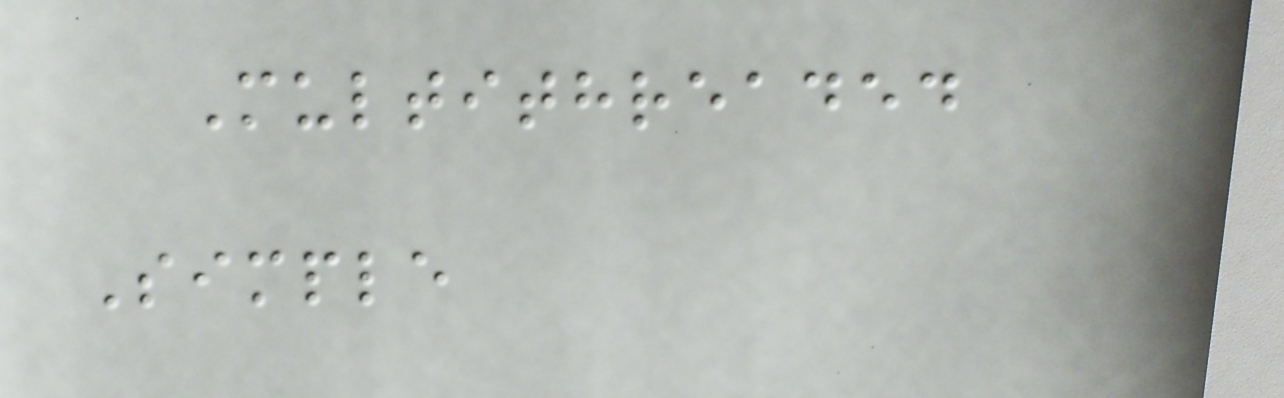Multithreaded
Simple
